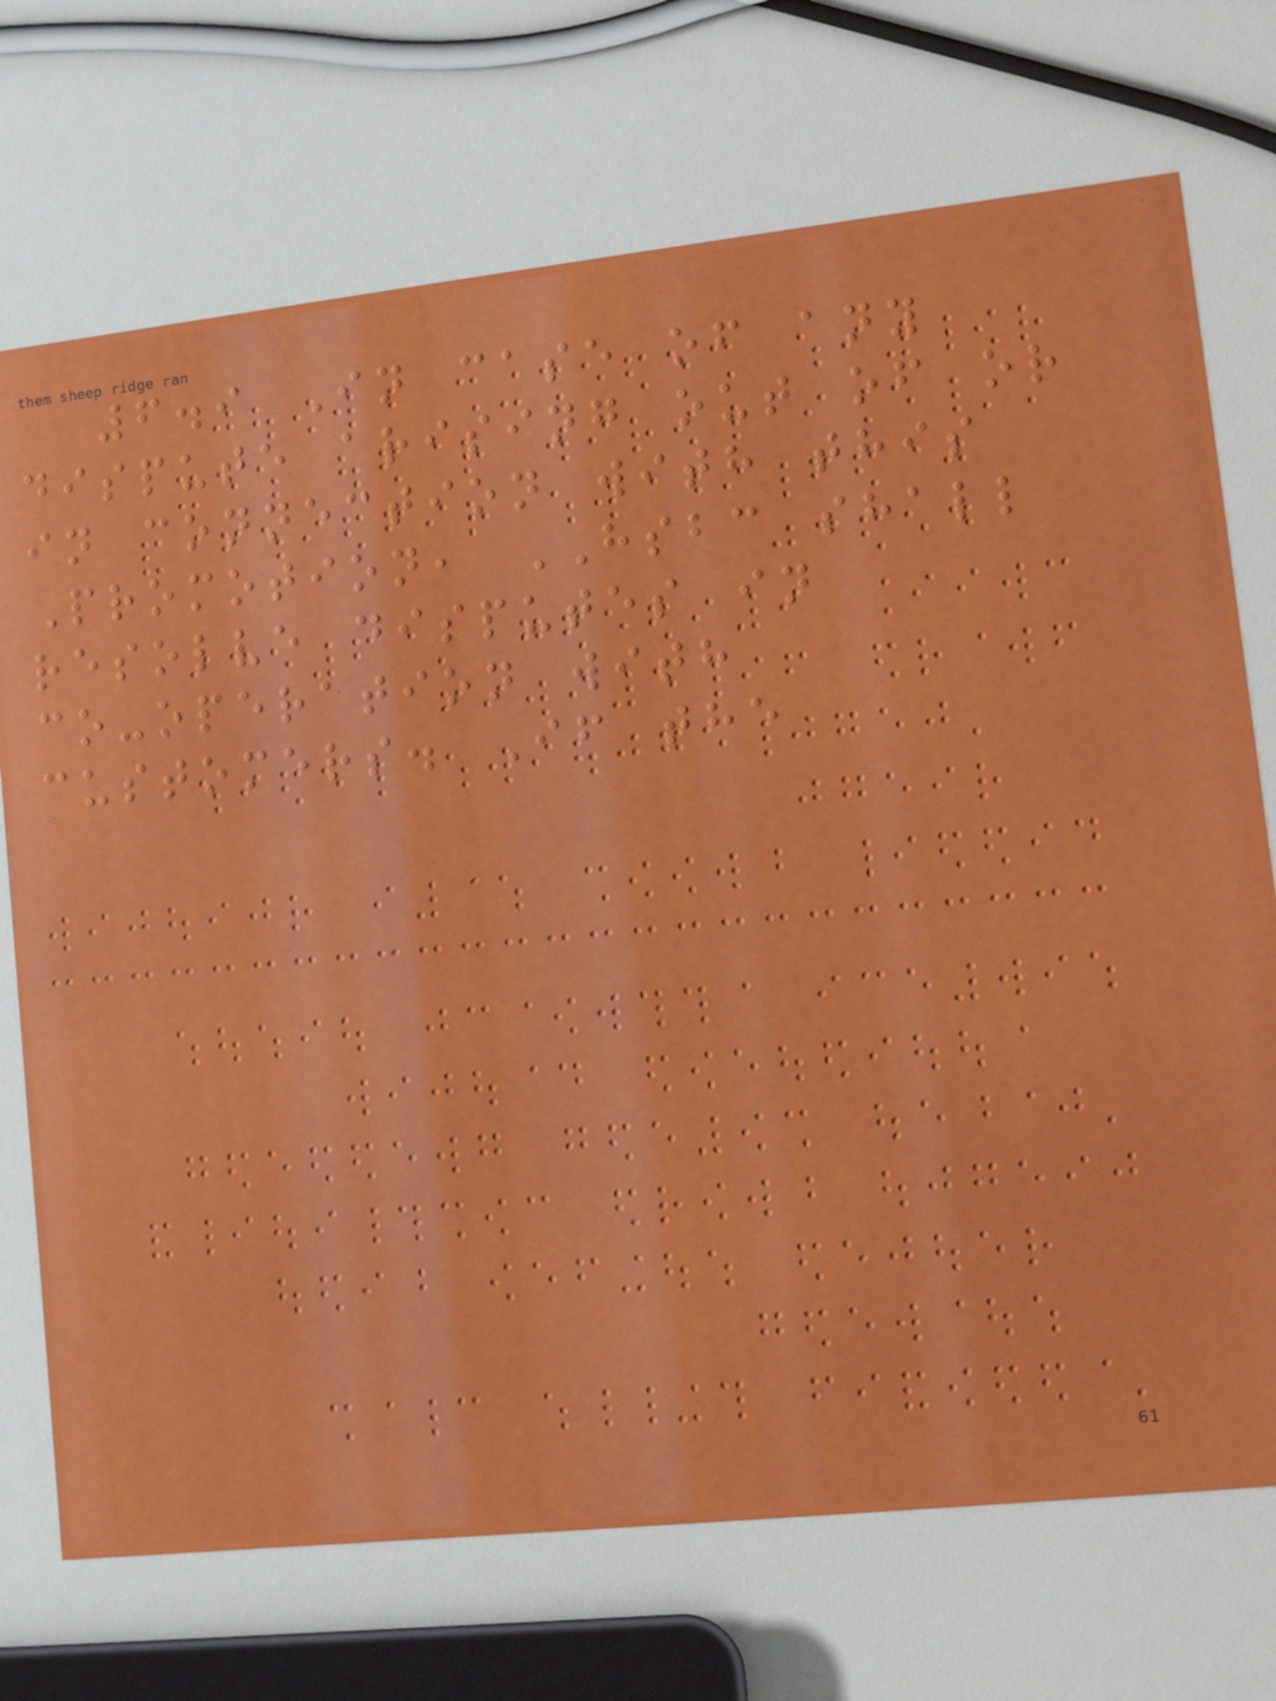6.9 In case of any
dispute arising out of or
in connection with this
Promotion, HSBC shall
resolve disputes in
co-operation with
customers. If the
